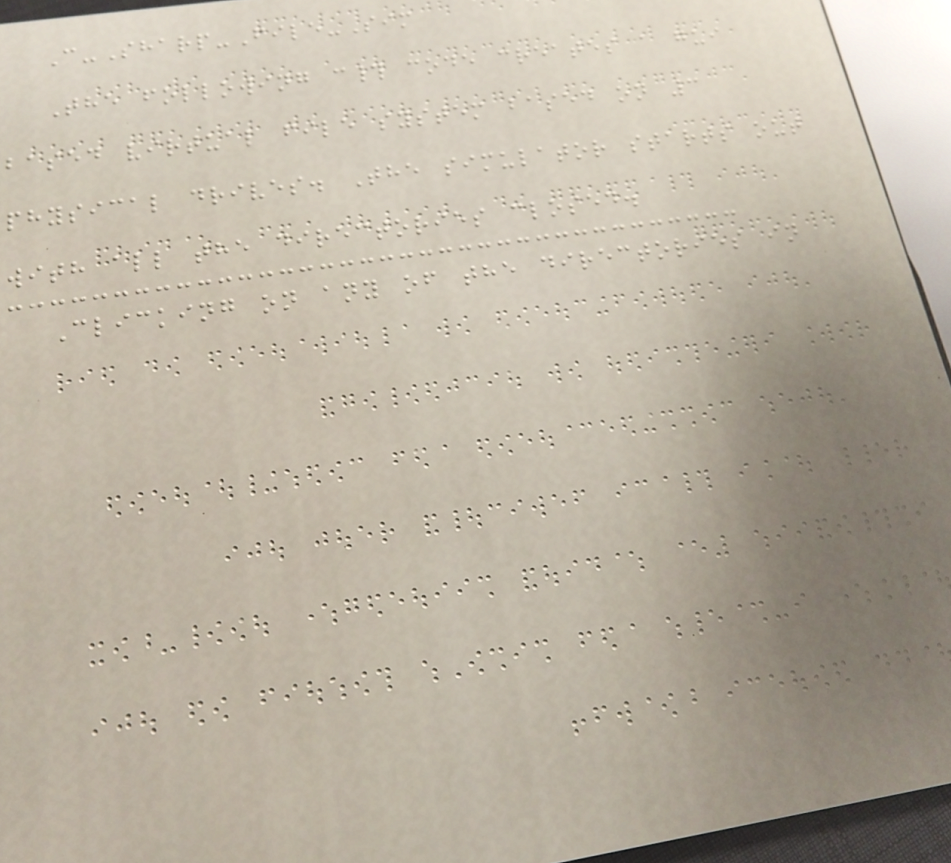C-Sharp-File-Sim
The following c# code creates a gui
based virtual file system based on 3
physical drives. The simulator starts out
with all the directories closed.
Clicking on any of the directories in
